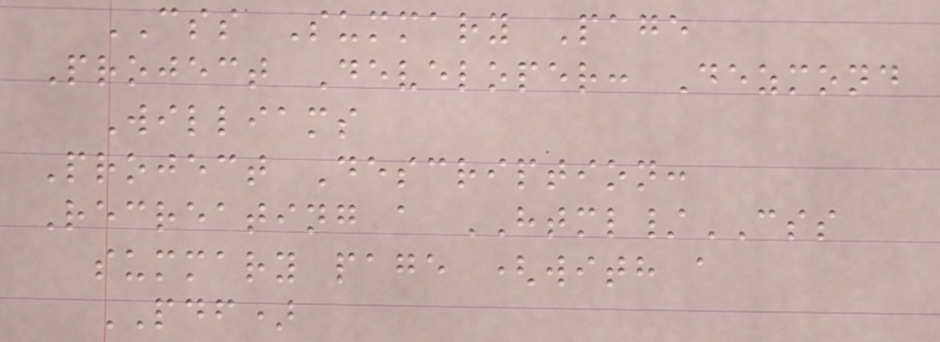CSS Summary Page
Project Developer: Dezmond
Williams
Project Description:
Recreating a HTML/CSS
summary page (with a
PDF)
